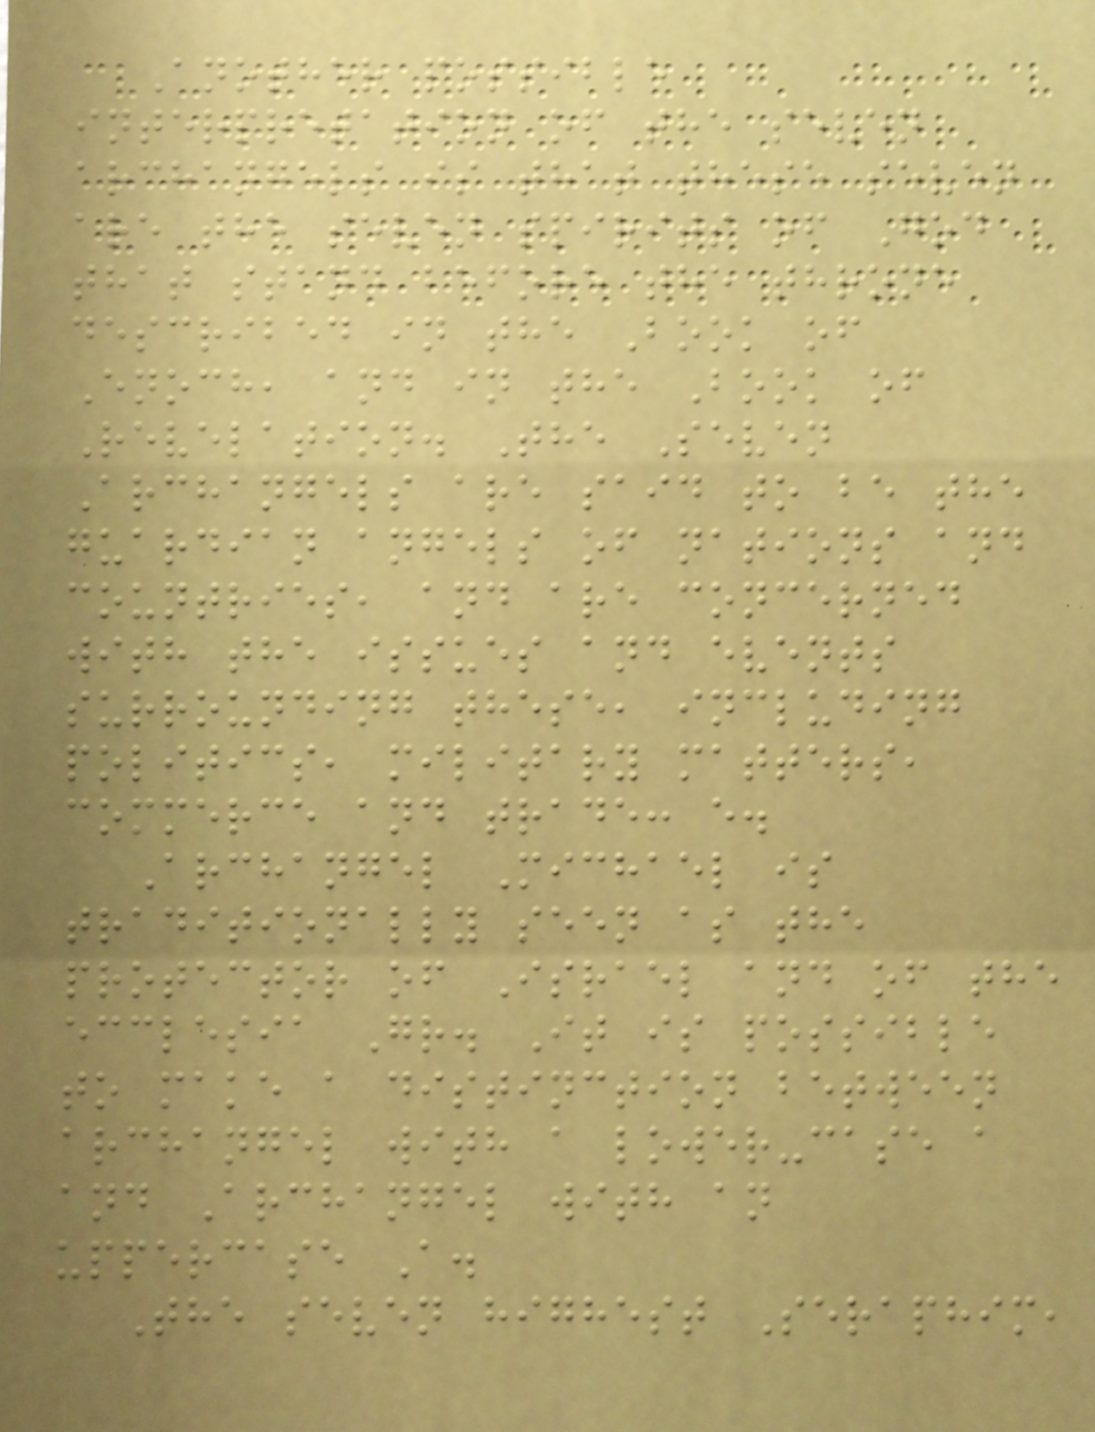Another possible
interpretation of the seven
archangels is that these seven
are the seven spirits of God
that stand before the throne
described in the Book of
Enoch, and in the Book of
Revelation. The Seven
Archangels are said to be the
guardian angels of nations and
countries, and are concerned
with the issues and events
surrounding these, including
politics, military matters,
commerce and trade: e.
Archangel Michael is
traditionally seen as the
protector of Israel and of the
ecclesia Gr. It is possible
to make a distinction between
archangel with a lower-case a
and Archangel with an
uppercase A.
The seven highest Seraphim,
